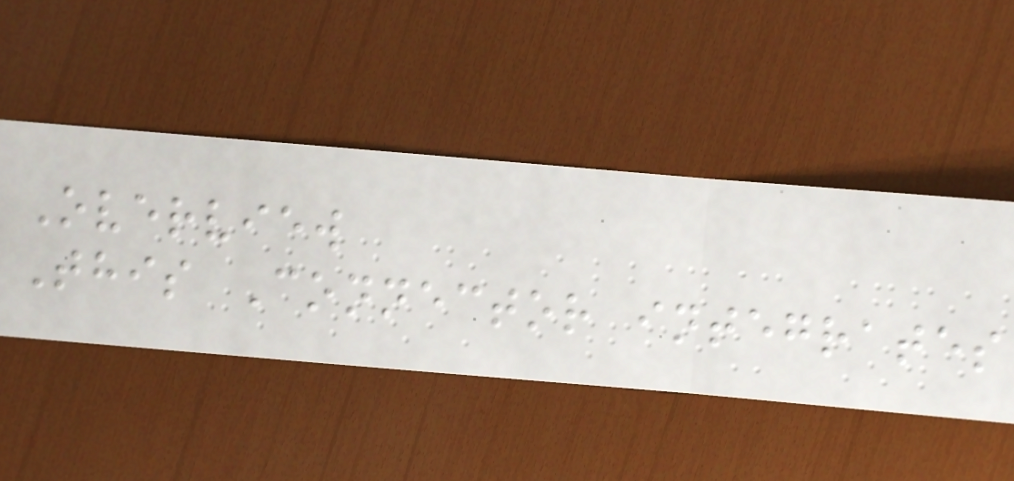Overview
This Connector integrates
